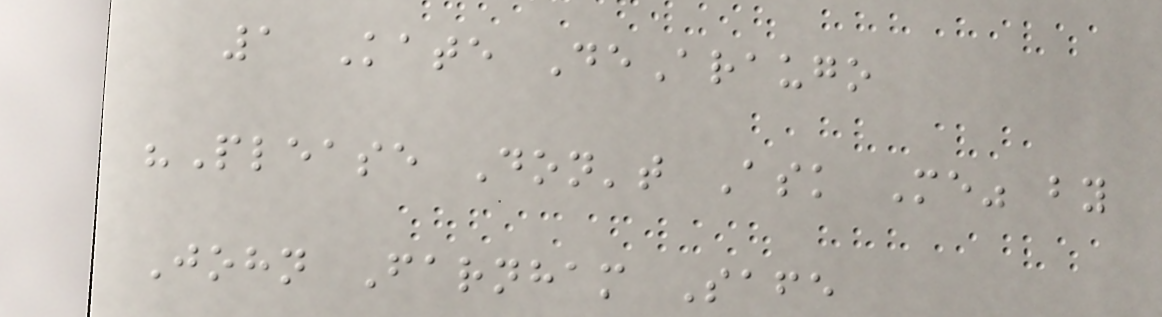1 Kate DeAraugo
"Please Don't Ask Me" by
John Farnham Safe
